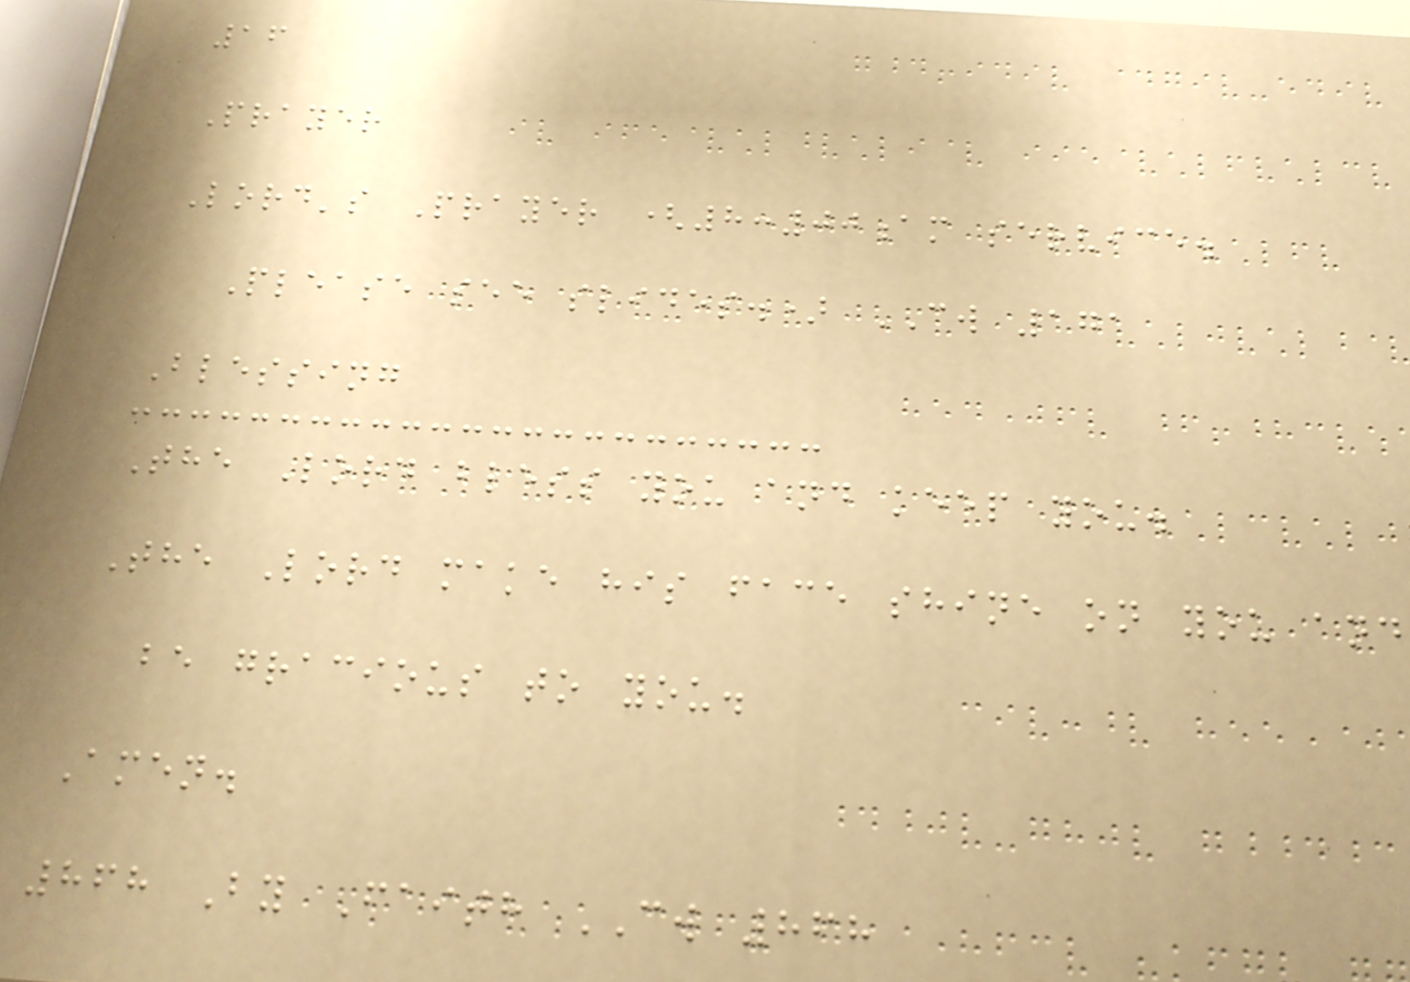16
Prayer
Lord's Prayer (8:00am service.
Please see slides.) CW 171
Blessing
The Lord bless you and keep you.
The Lord make his face shine on you and
be gracious to you.
Amen.
868 By Faith CW 868
